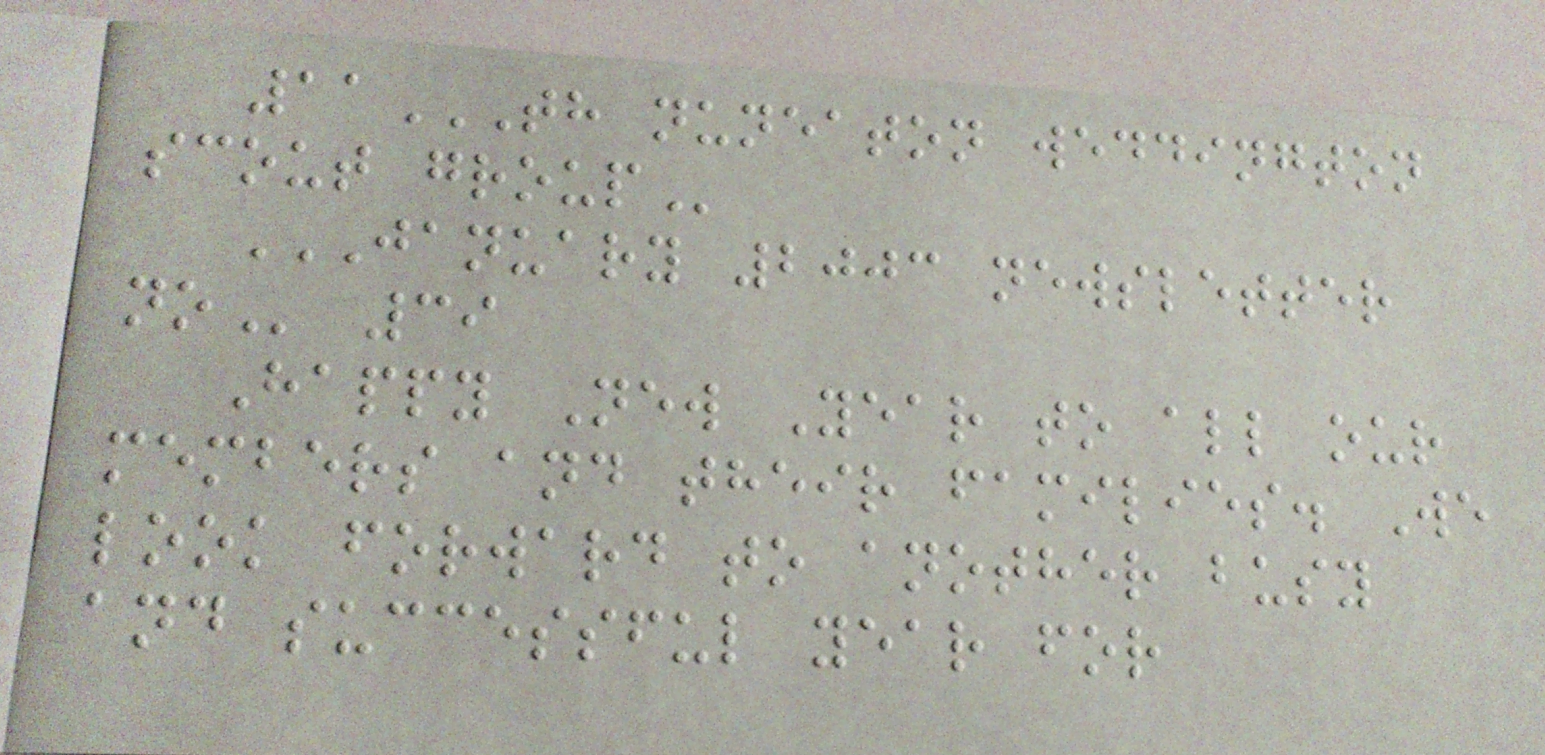11TH NUNEATON WEDDINGTON
SCOUT GROUP
JANUARY 2003 NEWSLETTER
NO 39
Happy New Year to all our
members and their families. We
look forward to another busy
and successful year for
